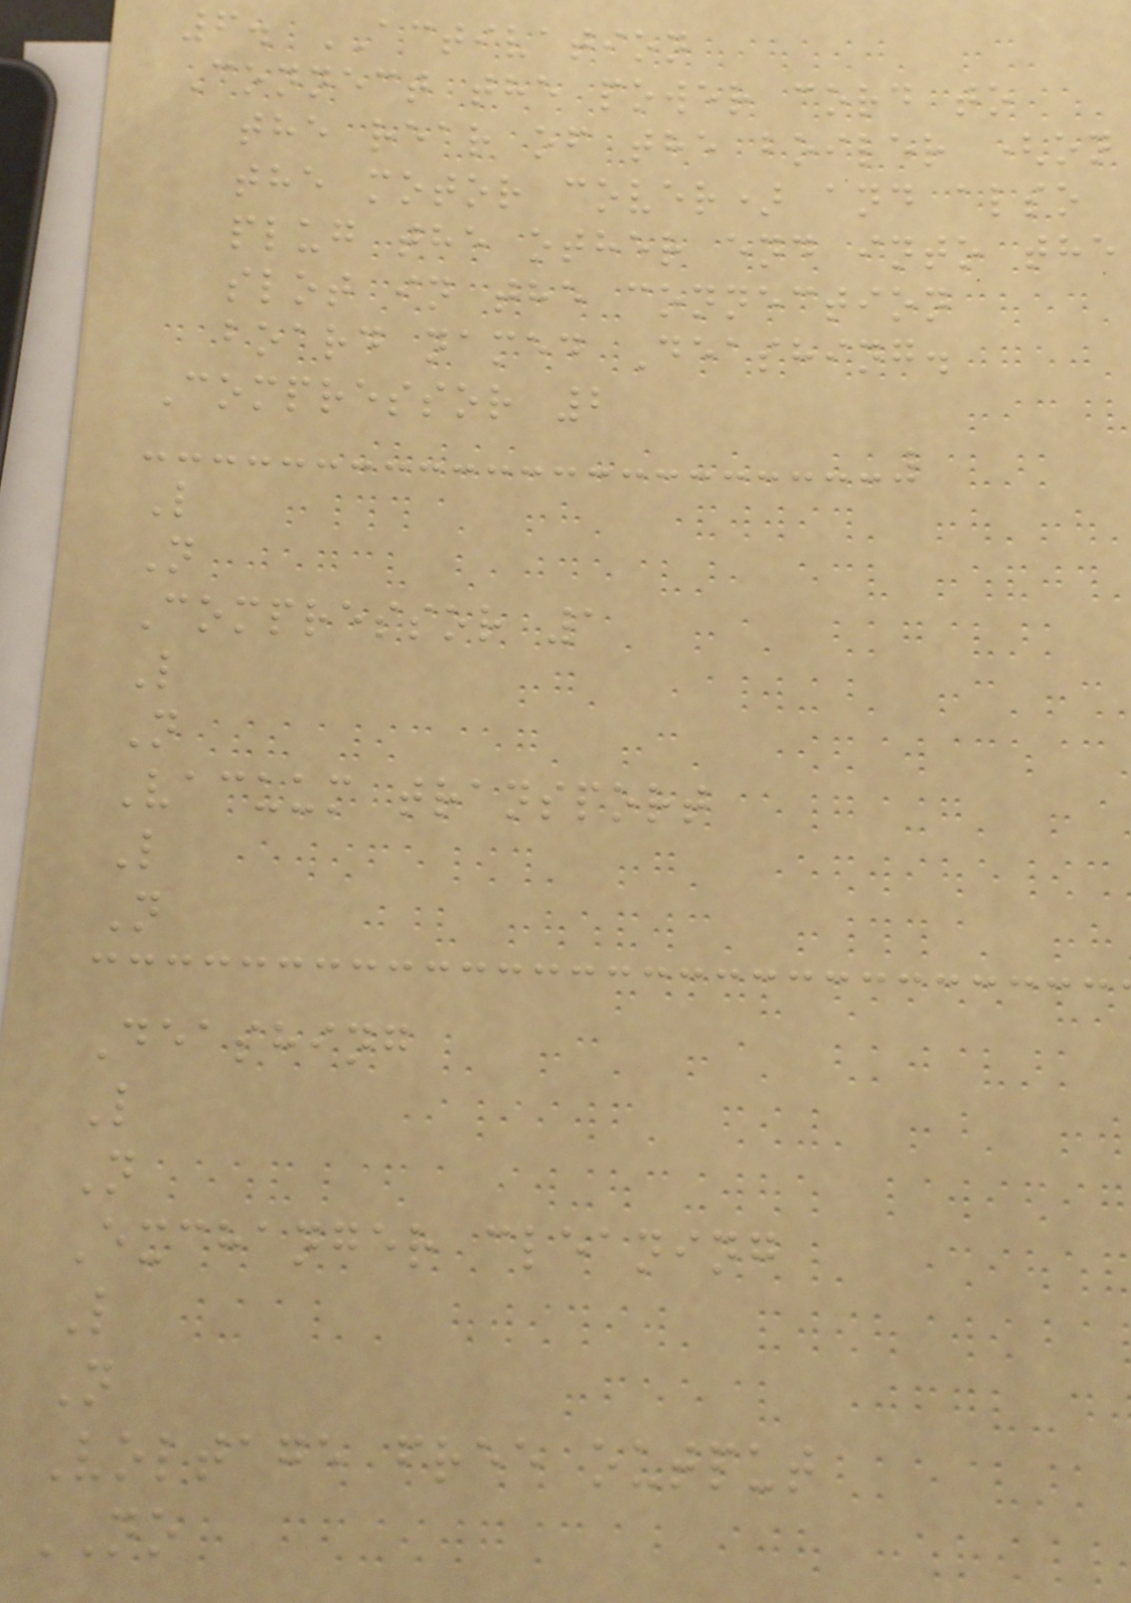6. ACTIVATION
Connect the power cord to
the rear of the boiler (on
the motor cover) and also
plug the other end into the
slot in the connection
board named Deashing.
Compressor 2
L
N
Compressor 1
L
N
Vacuum transport
L
N
Deashing
L
N
Exchanger cleaning
L
N
Voltage free output
NO
